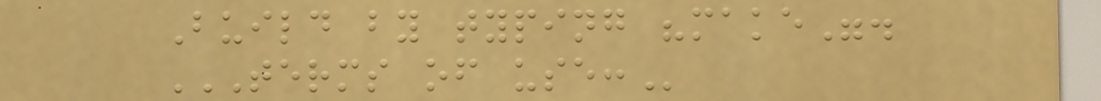Build by typing "make".
TERMS OF USE:
